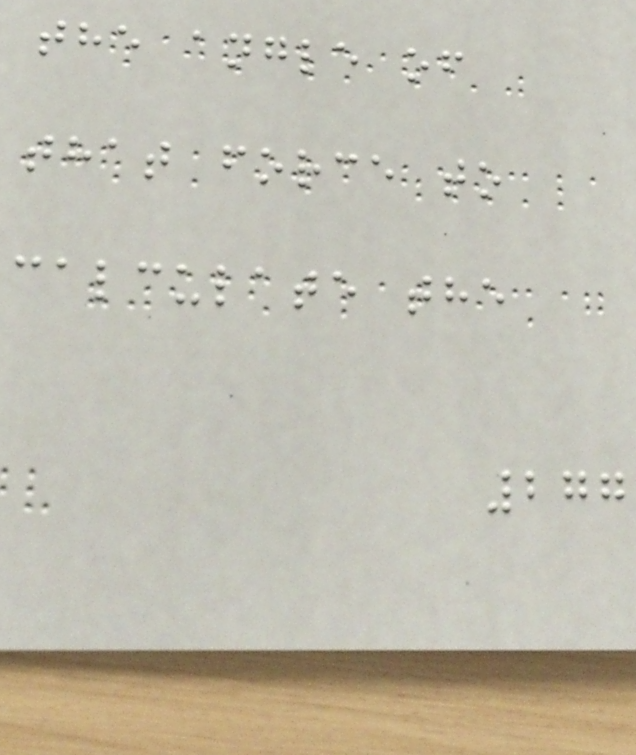the angle of
that force to
calculate the
277
